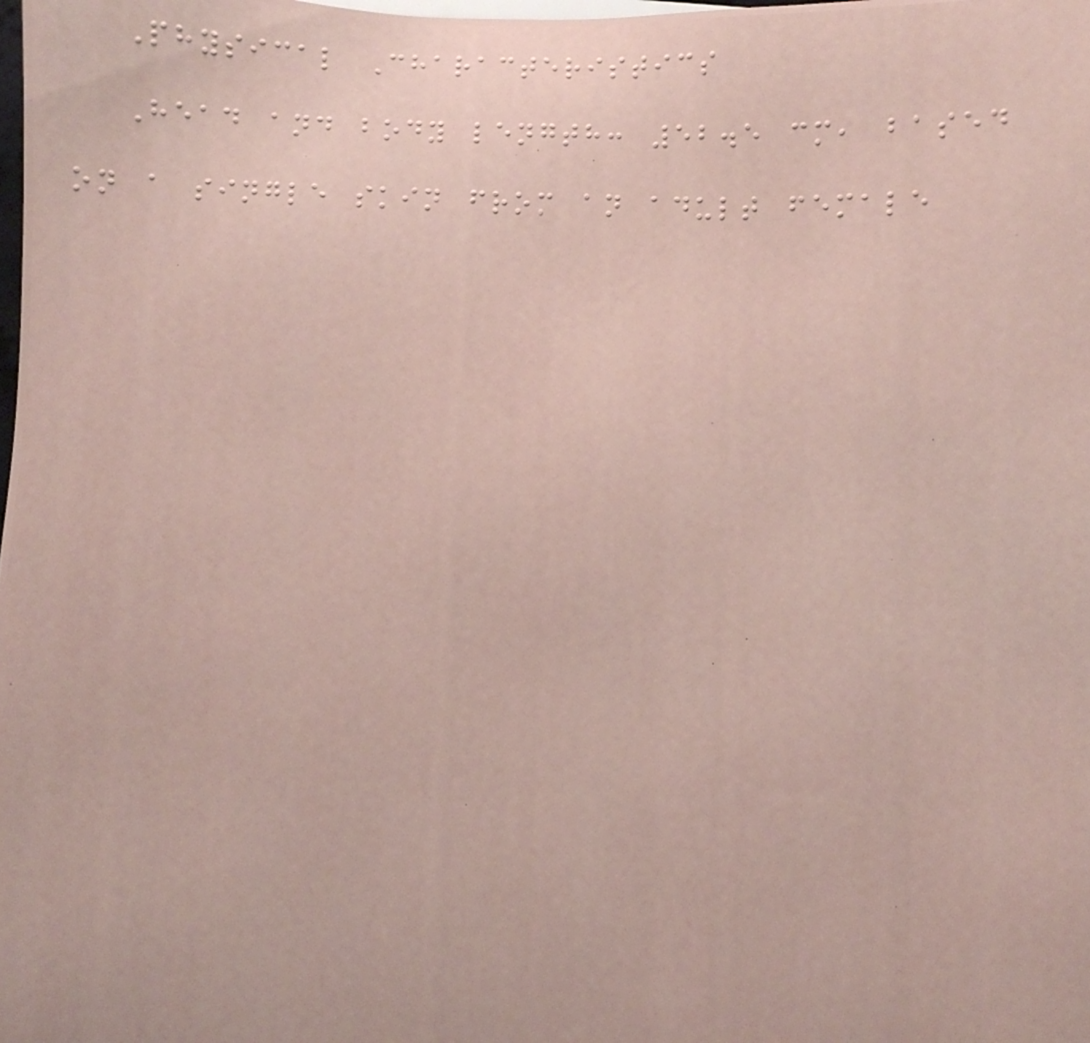Physical Characteristics
Head and body length: 52.5 cm, based
on a single skin from an adult female
